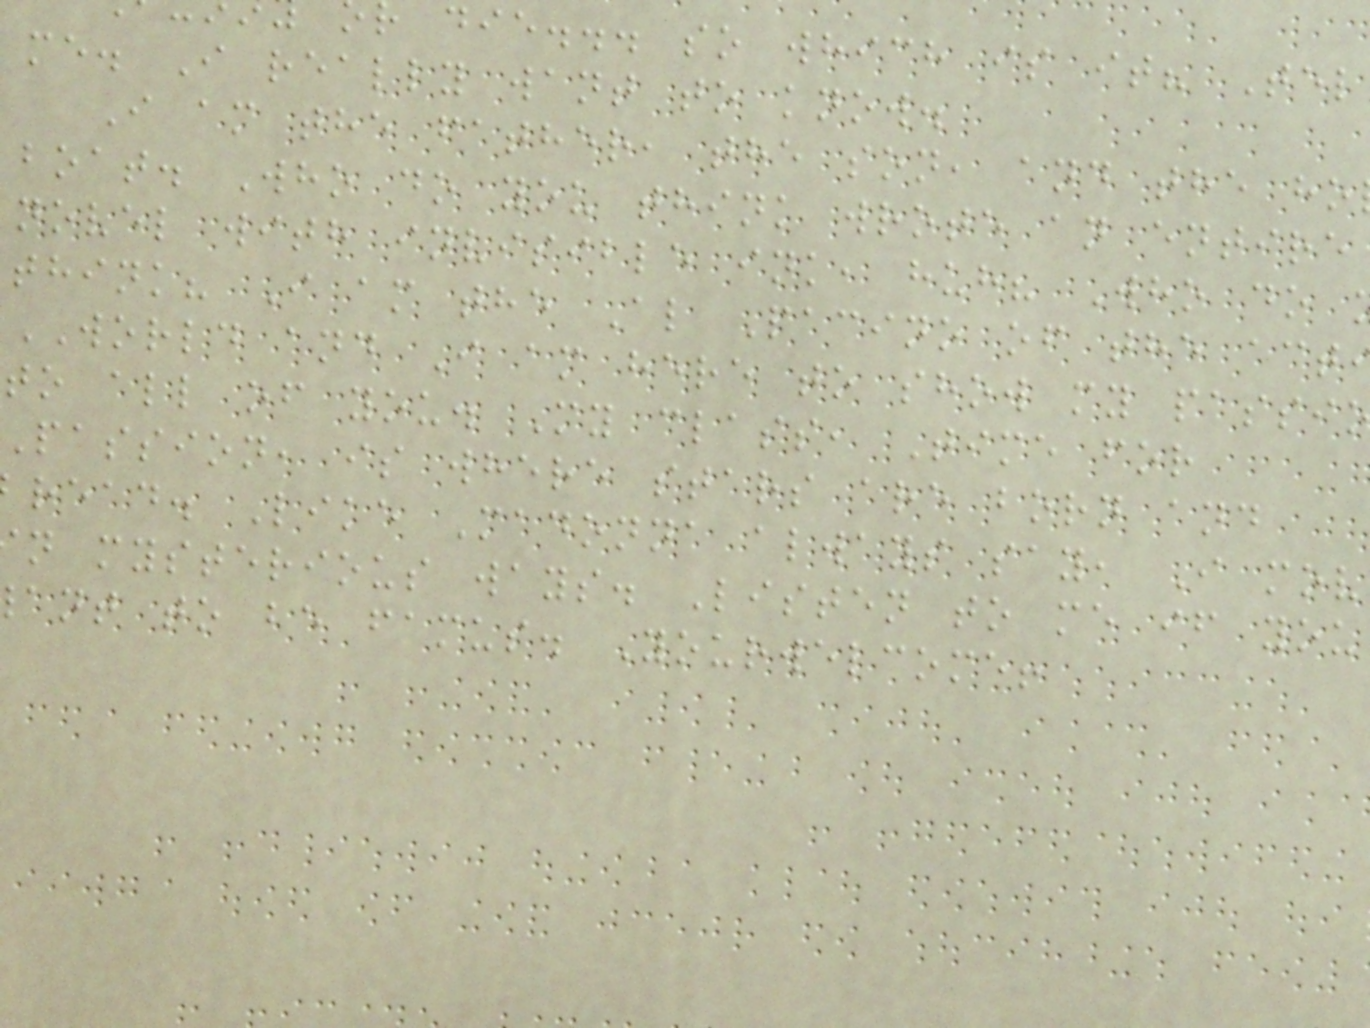die... so which is it? Tel
me. I really want to know.
I am the father, the son, and the ho
boat. Who do you think wrote an entire
novel with invisible ink, huh? Who do
think? I am the Al Pacino of the act
WORLD and I am here to show my passi
to all of you. My class, Time for
Passion, is where stars are born and
read. Like Madonna always say, I mov
n mysterious ways. Listen to me if you
ant to be famus. Yourwelcome!
